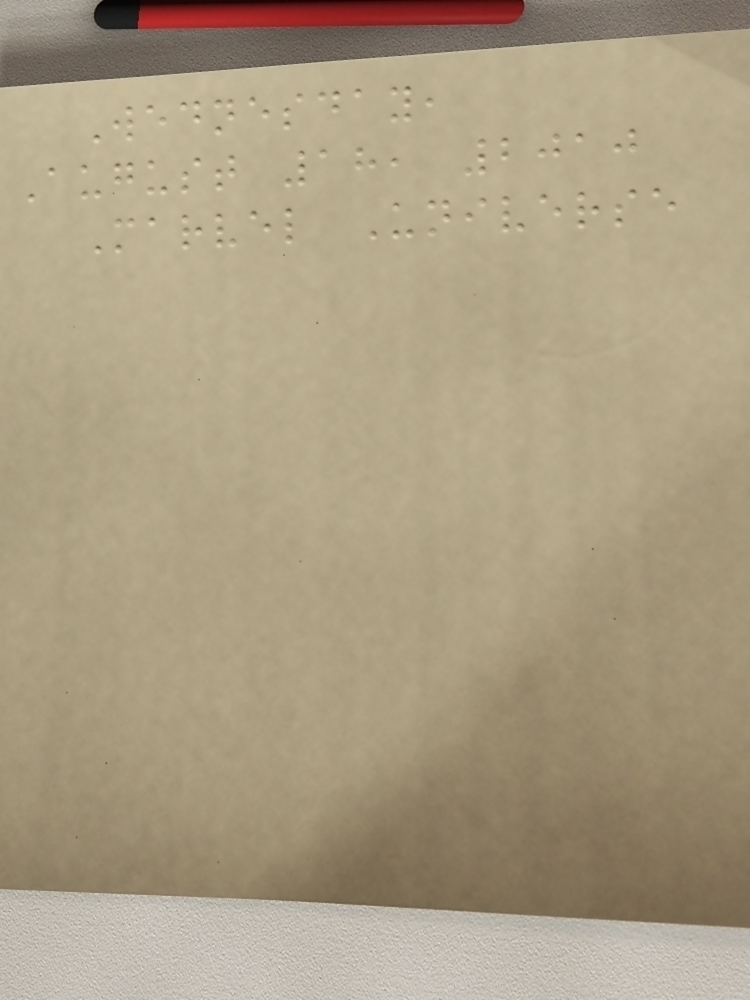Wednesday,
August 18, 2010
Marvel Universe
